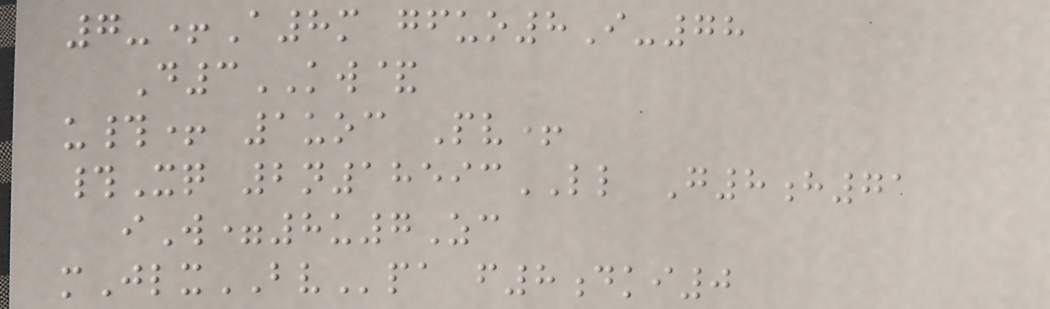7-+A8m gfuo8I-78
D3KW&
u#+ 1uoc Pv+
#Xq 2n18593LL G8h71
iW=8u7Zc
mJlxBVpa f8dki0
